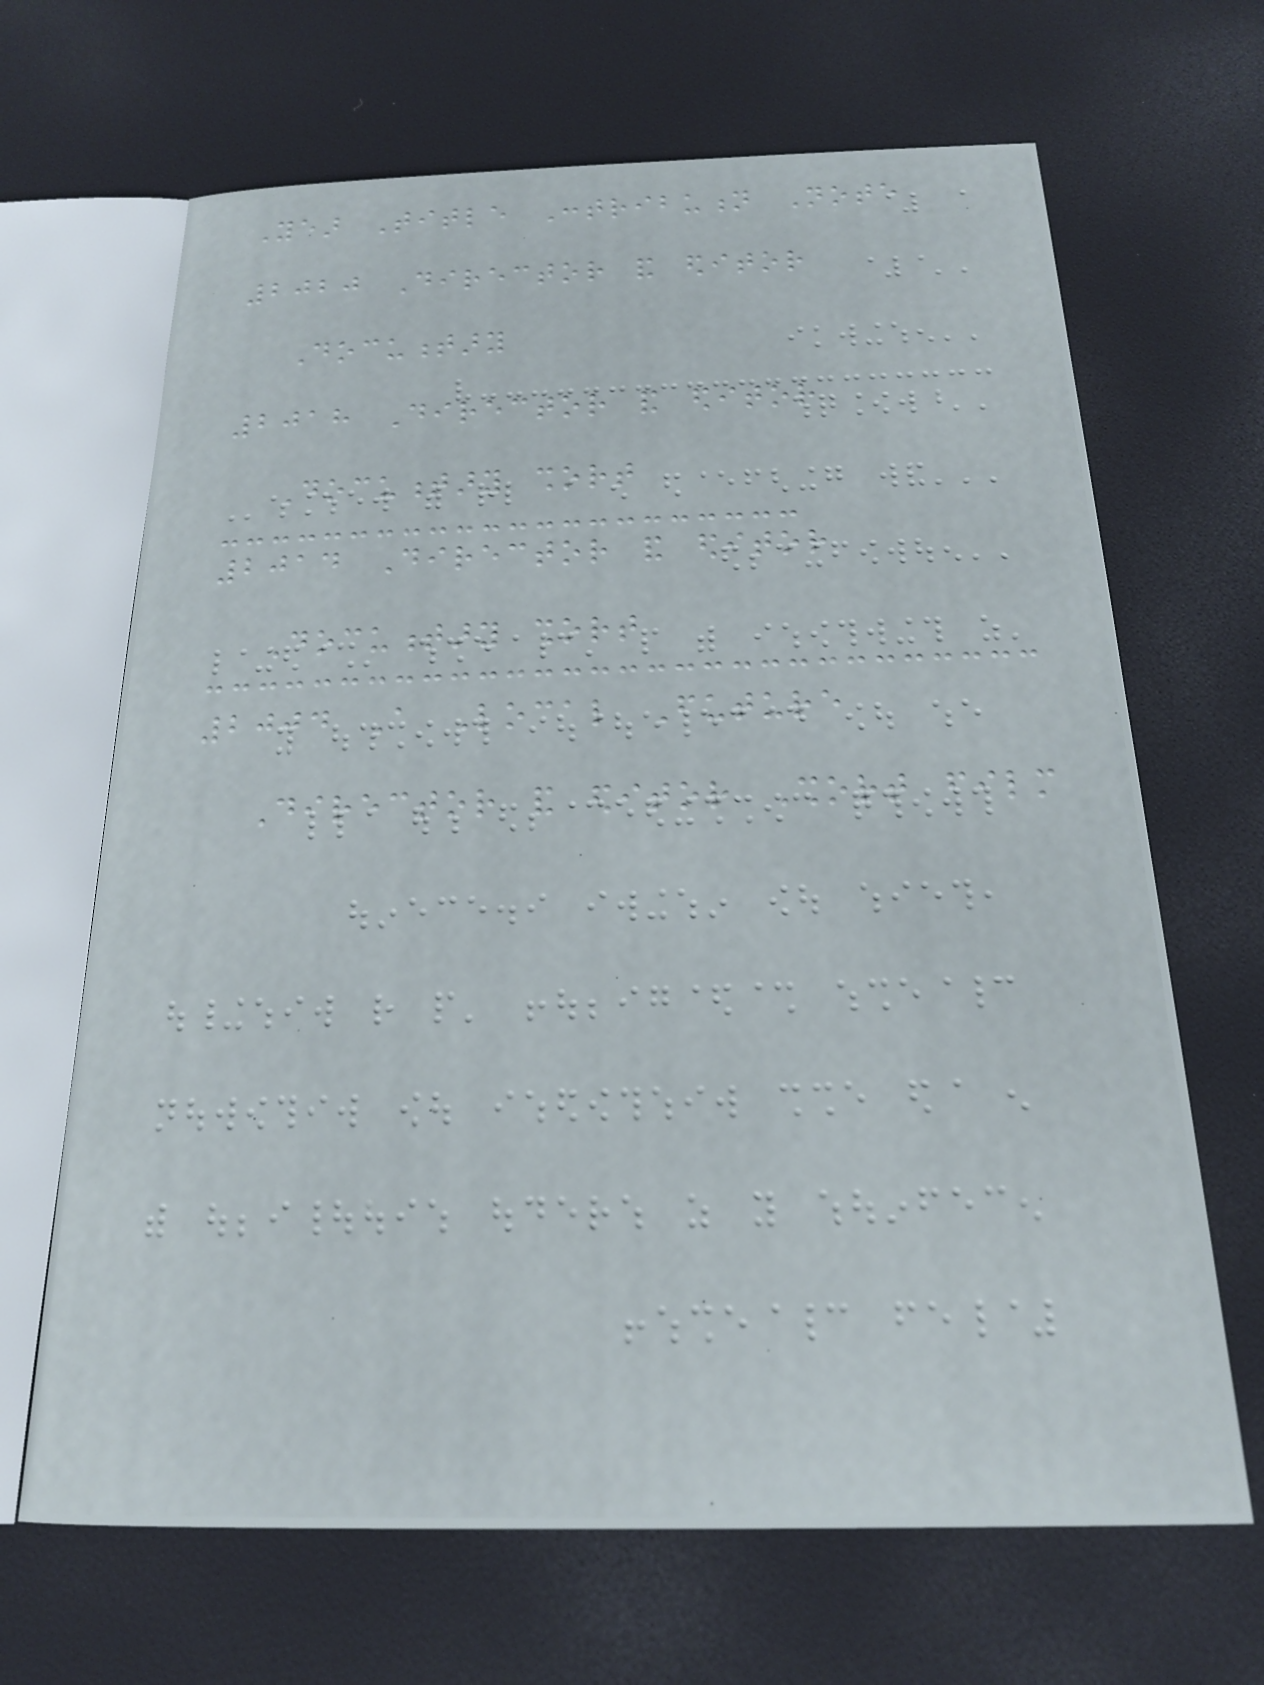Year Title Contribution Note
2020 Director and editor
Documentary
2018 Director and editor
Documentary short
2014 Director and editor
Documentary short
2004 A Local Future
Director and editor Short film
